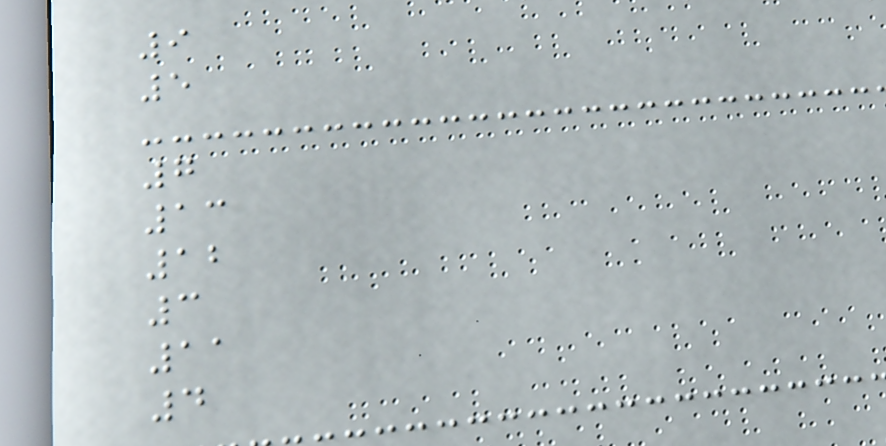9
5
7
13
12
3
11
4
